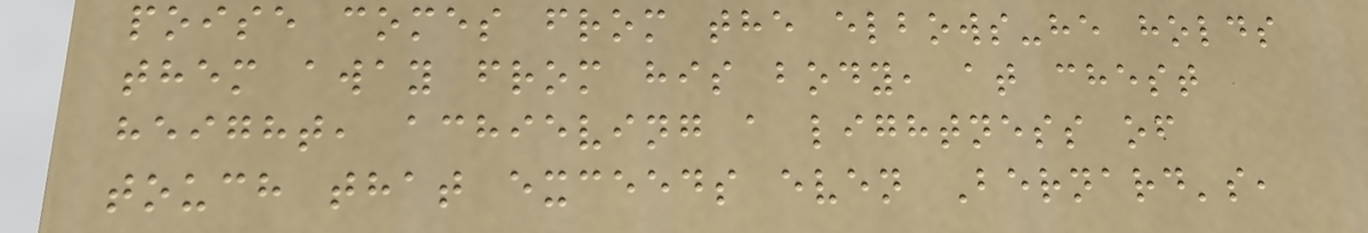poise comes from the elbows-he holds
them away from his body, at chest
height, achieving a lightness of
touch that exceeds even Bernard's,
